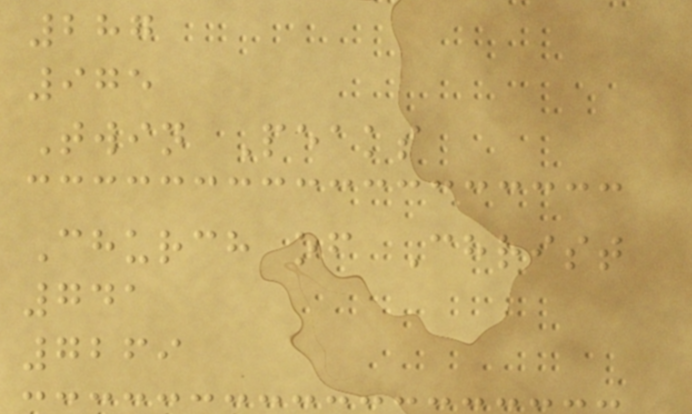287
975
Twin Peaks
Church of Christ
741
7269
